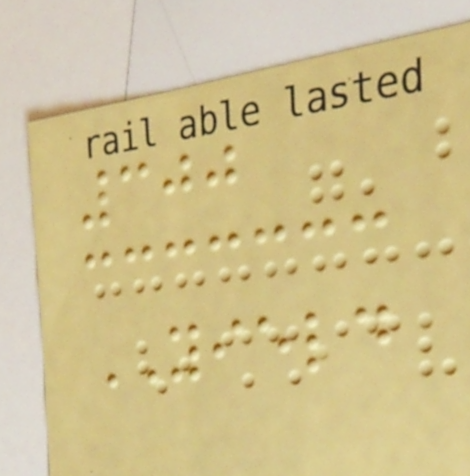300
YIELD
